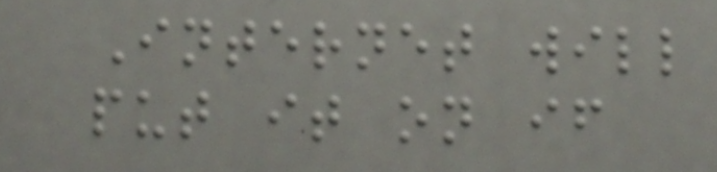Internet will
put it on if
